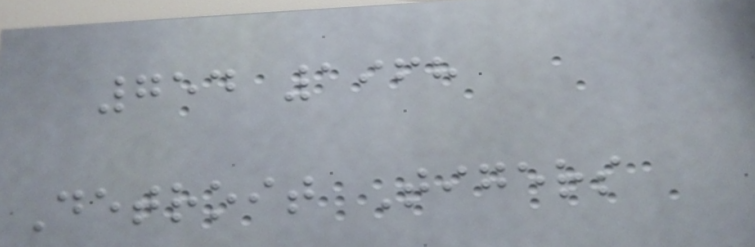754 1968
Detroit Tigers
